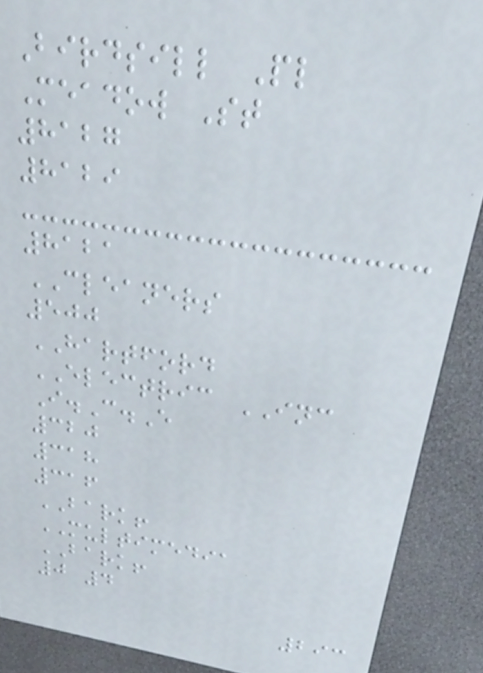Birdsill Pl
Meadow St
8127
8129
8121
CLEANERS
500
HARTFORD
ELECTRIC INC
I.C.E
320
318
316
BARK!
MULTIMEDIA
BARK!
0 4
293
